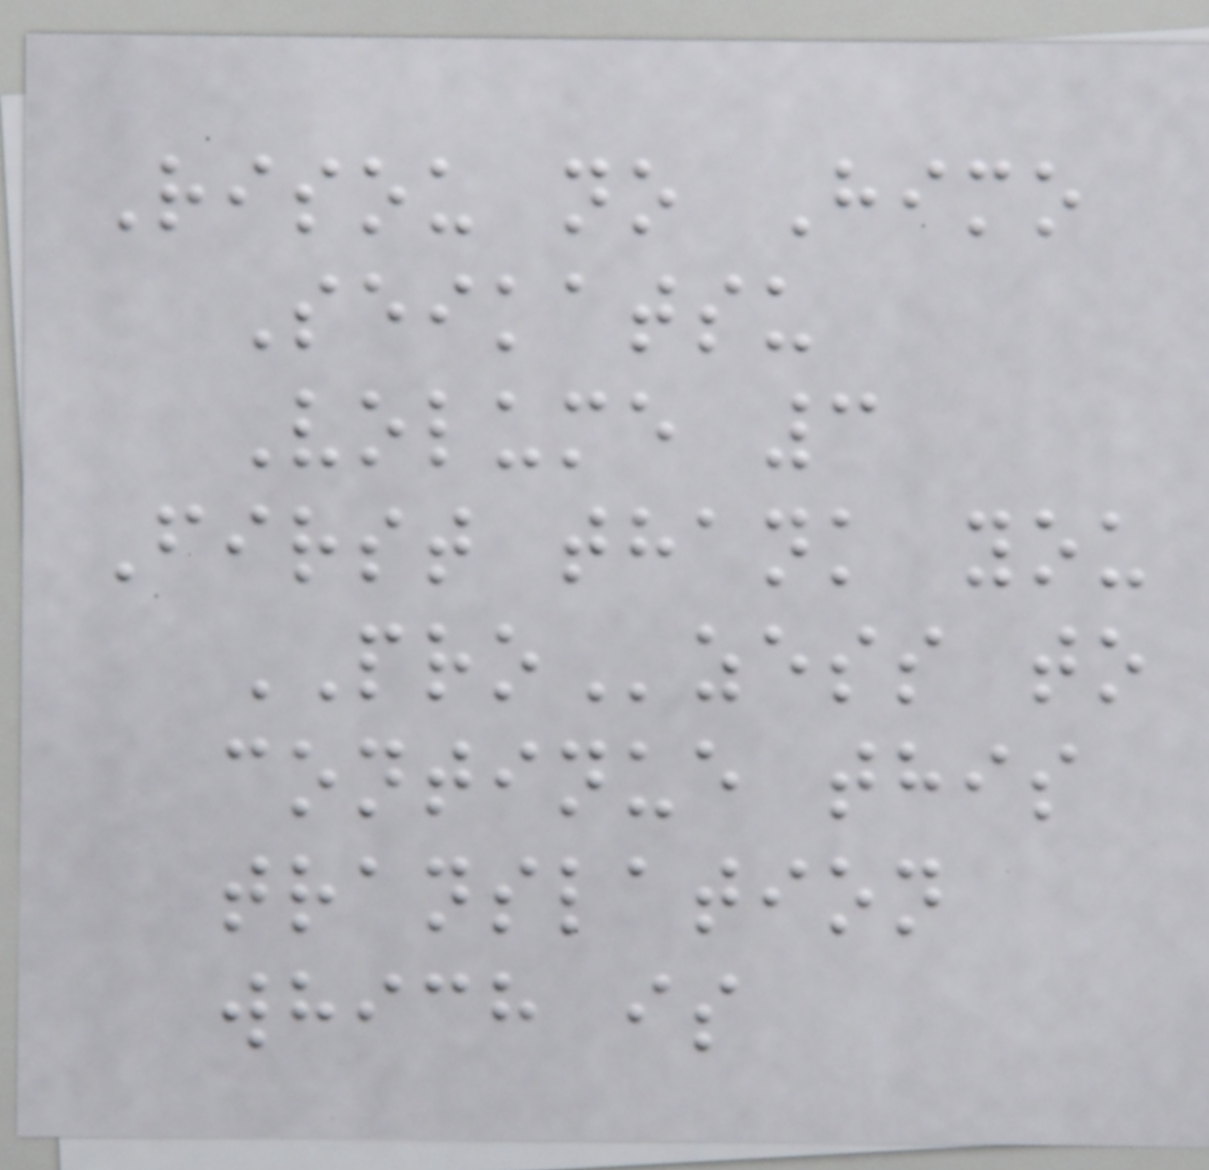Risou no Himo
Seikatsu
Volume 3
First thank you
PROzess to
continue this
translation
which is
